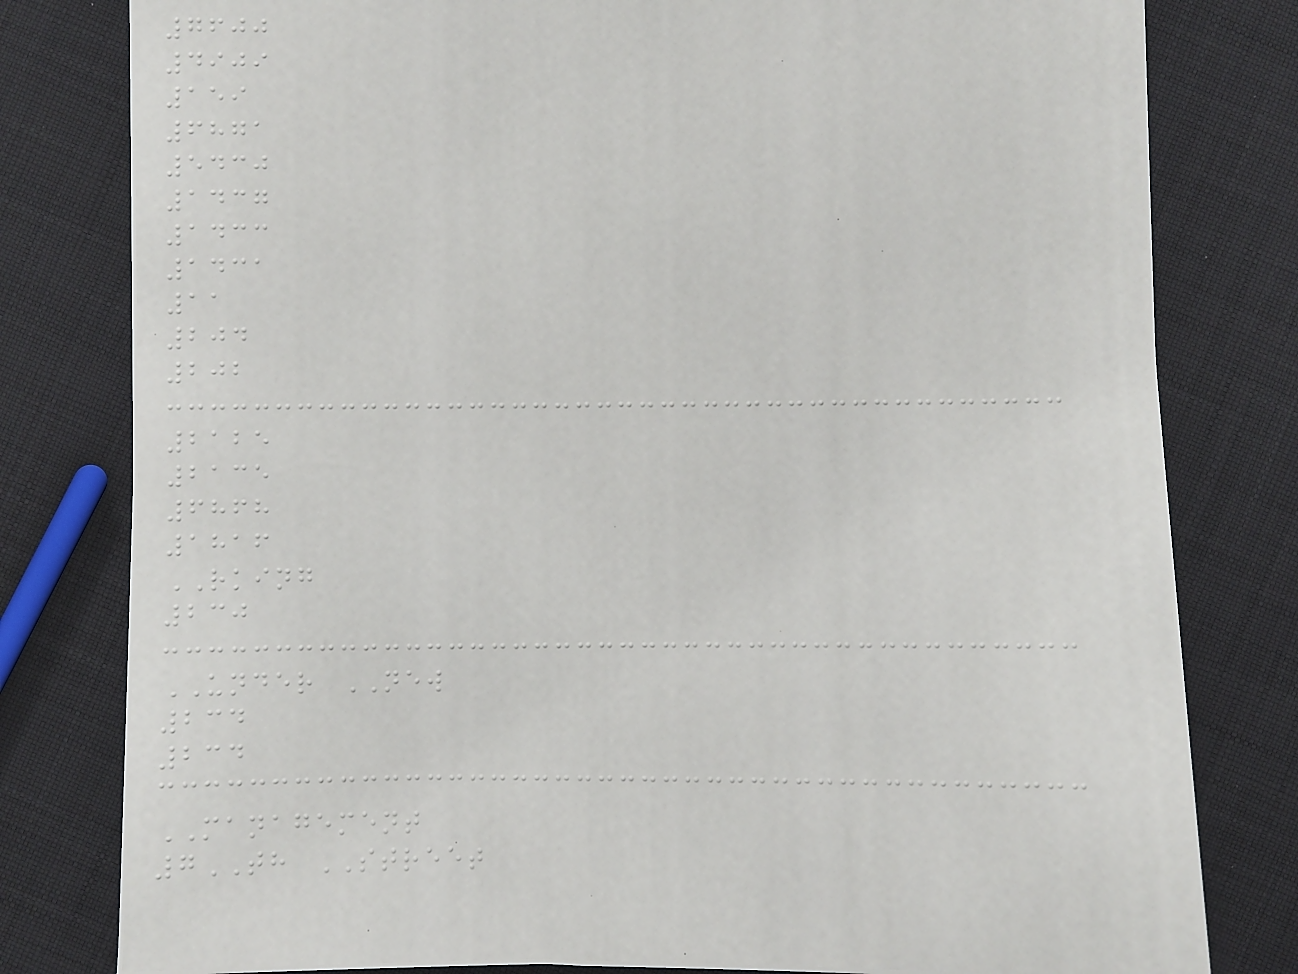7600
4909
159
6871
5430
1437
1433
1431
11
204
202
2125
2135
6868
1816
RKING
230
UNDER NEW
234
234
MANAGEMENT
7TH STREET
